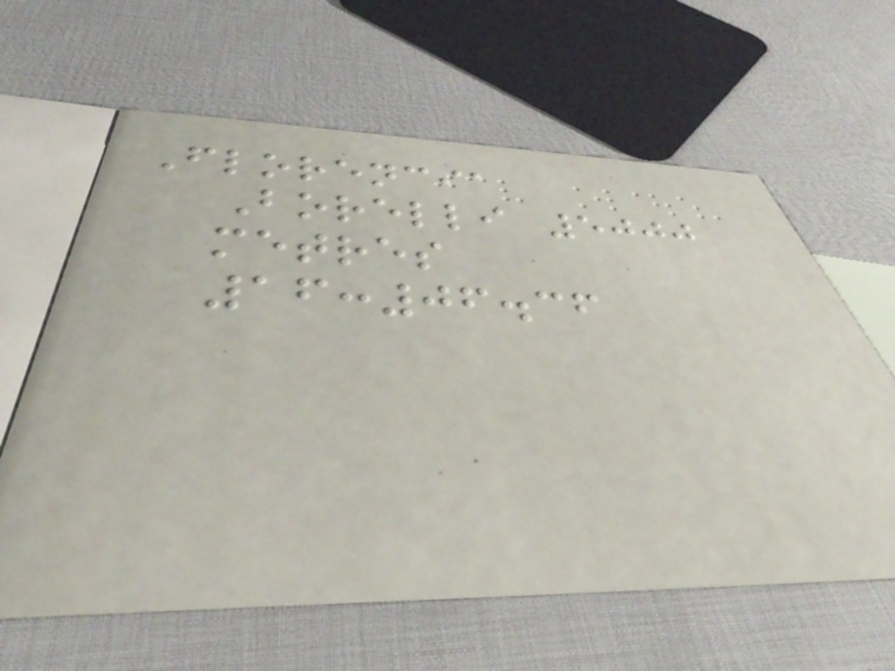Florencia
Borelli 5000
metres
16:06.36
